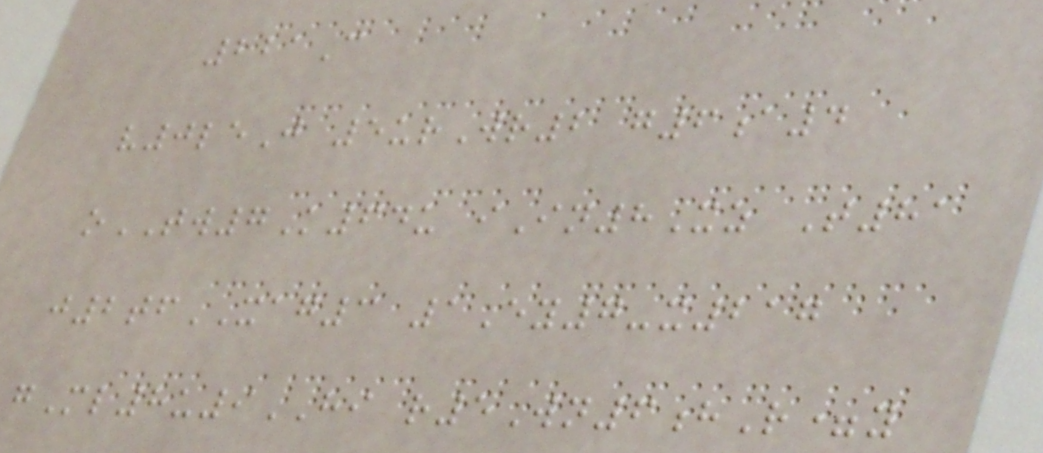221C
v0leJ 5urWr2 g6a4
oTW7K64u iIn8Xz T81
j2tfXAG3 1Ey7-x217
gMl8u9HI r5Wn6hR=y
